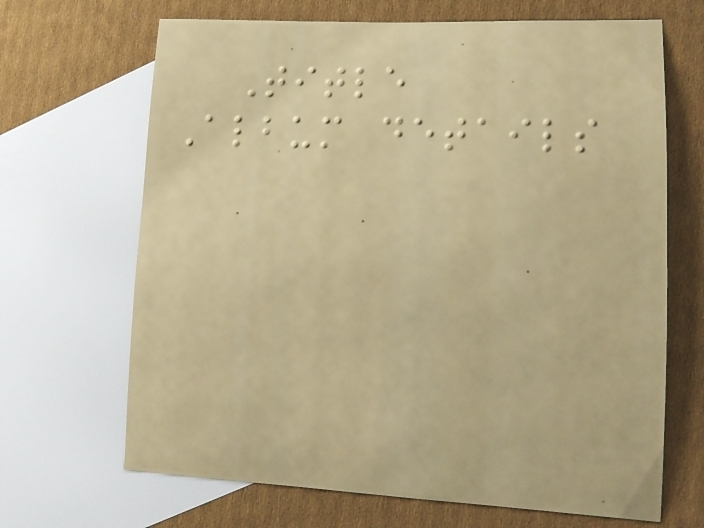Title
Album details
